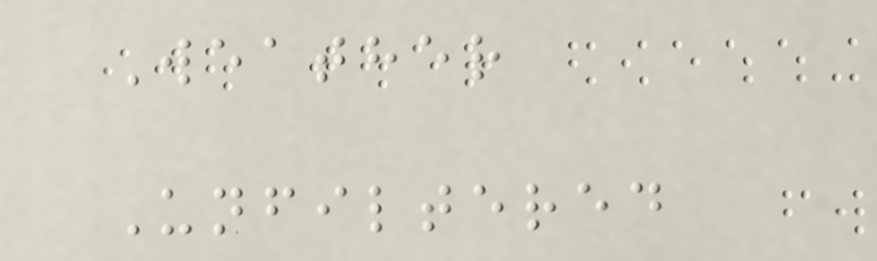Weather
Unfiltered
